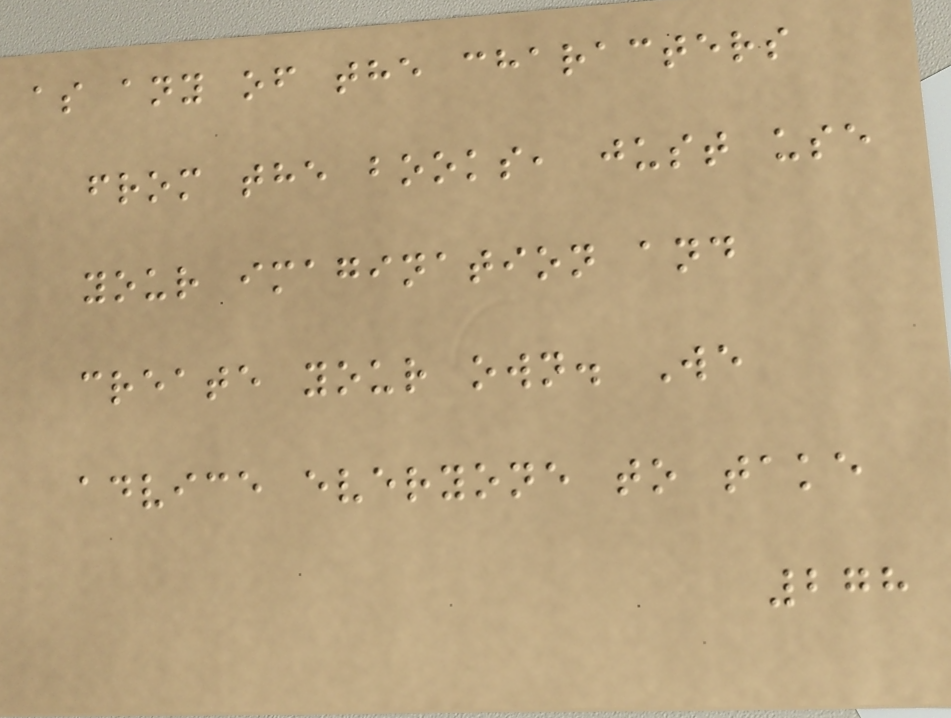as any of the characters
from the books, just use
your imagination and
create your own. We
advice everyone to take
278
